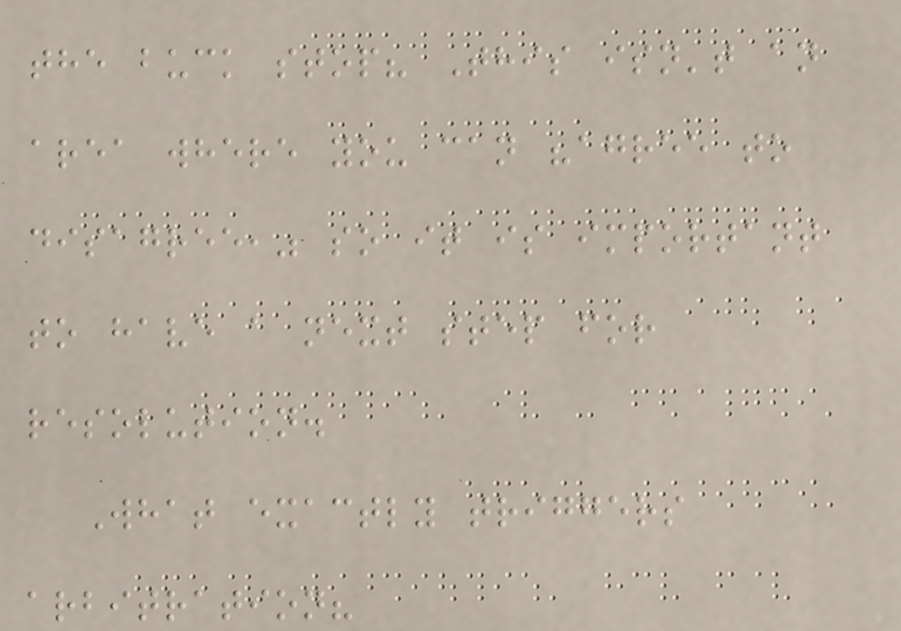the buck stop? This isn't an
area where you can "agree to
disagree," so it is important
to have a next step for
resolution.
What exactly triggers
arbitration?
